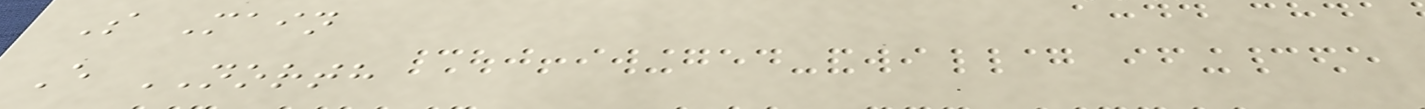S Main
E NORTH
